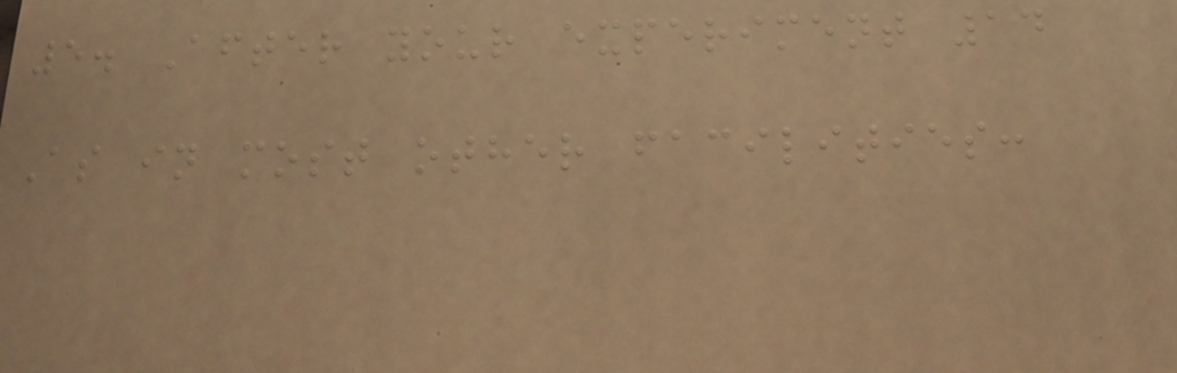5. After your experiment 14
As in most other facilities:
